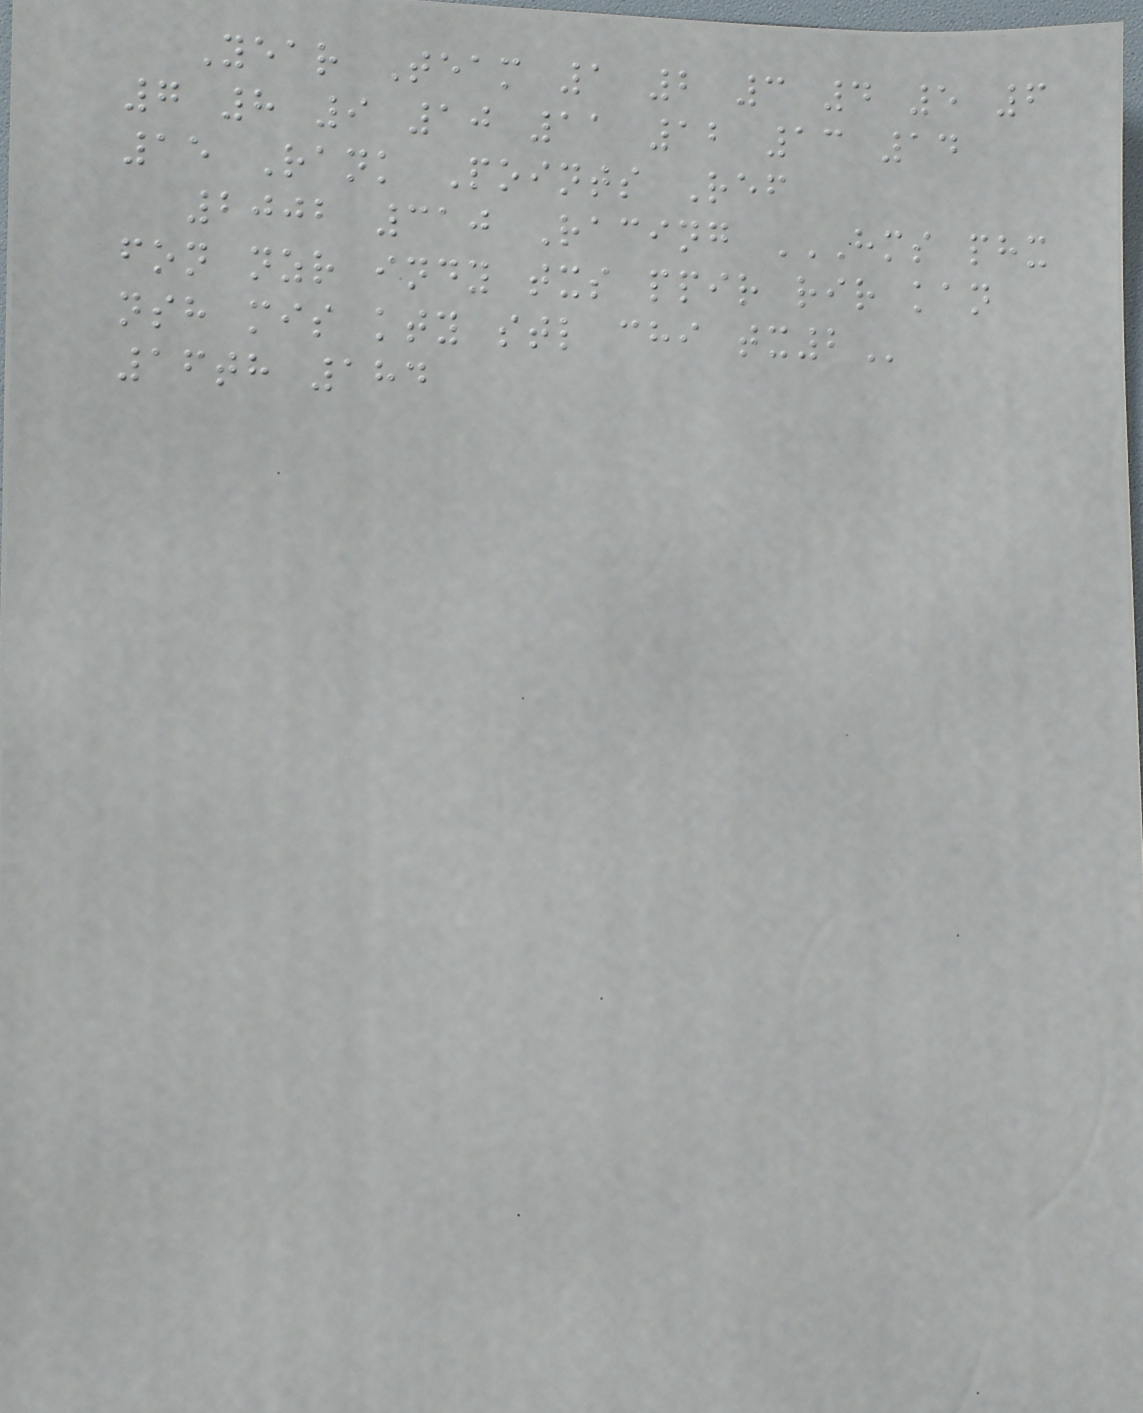Year Team 1 2 3 4 5 6
7 8 9 10 11 12 13 14
15 Rank Points Ref
2002 310 Racing HMS PHX
FON NZR INDY TXS PPIR RIR KAN
NSH MIS KTY STL CHI TX2
16th 184
